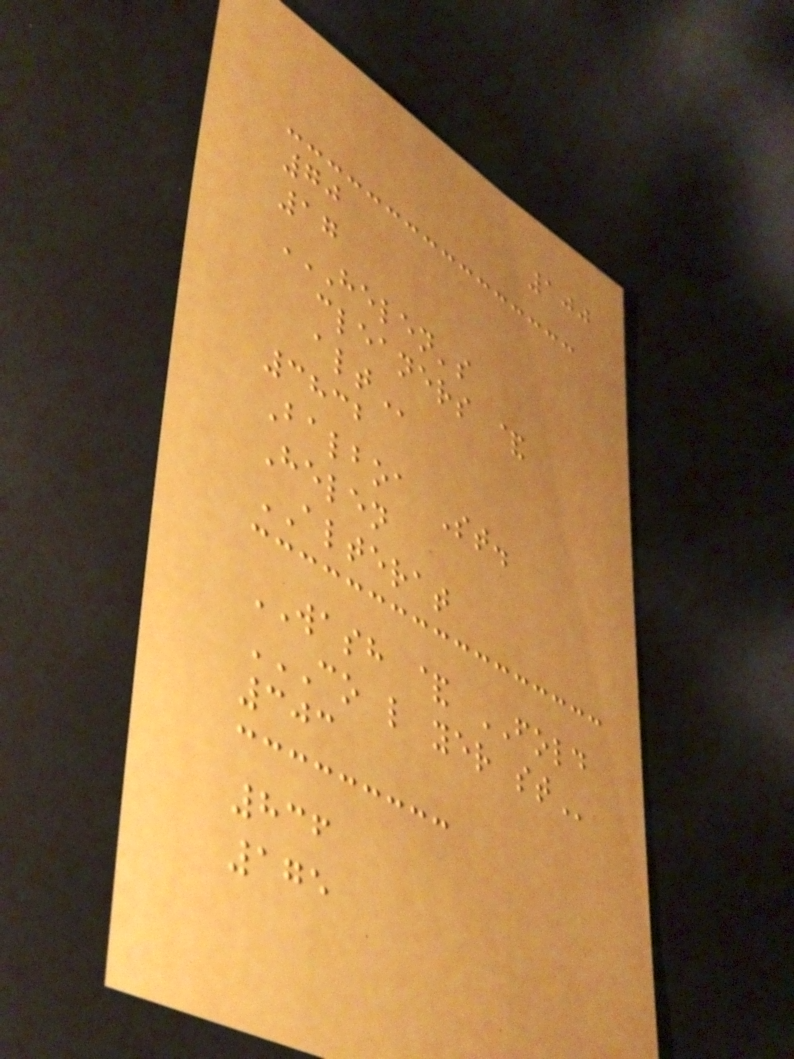100
70
17
HELEN'S
CLEANERS &
ALT
3832
Balboa St.
Helen
ALTERAT
WASH & FOLD
CO L YER ST
303
836
175
